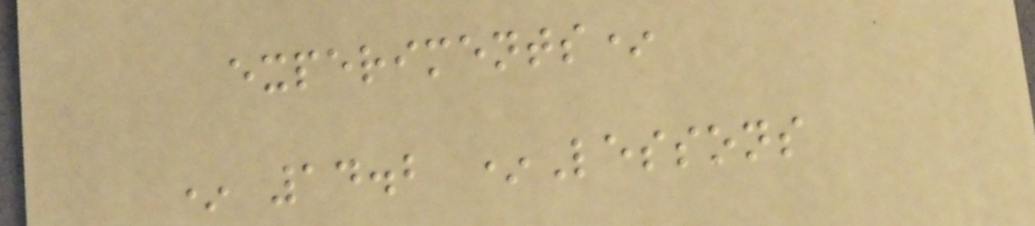experiments*
* 14.2 *Lessons
